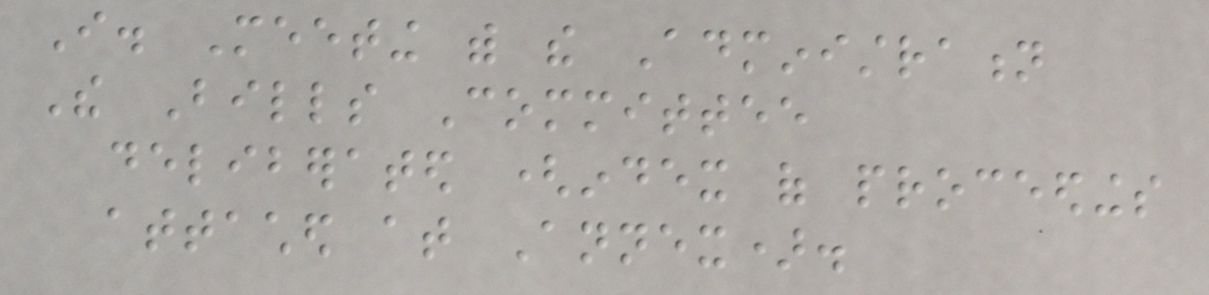I. Meeting with the Administration
The Bills Committee
deliberated (index of proceedings
attached at Annex).
